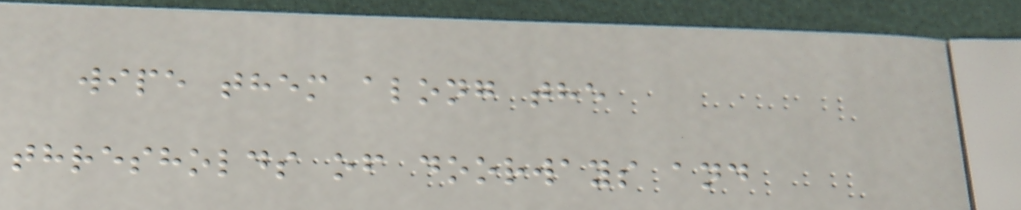wipe them along the
thresholds of doorways and
